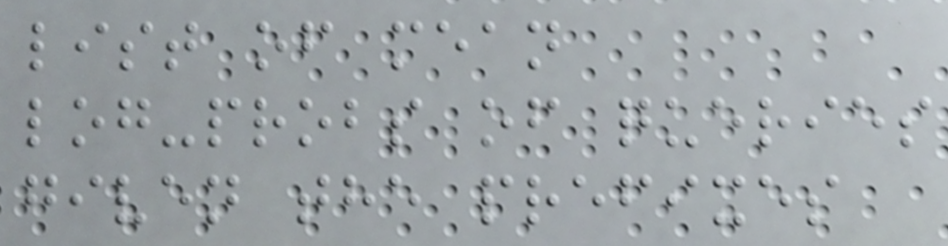list of mean
log-probs of queries
given the prefixes
